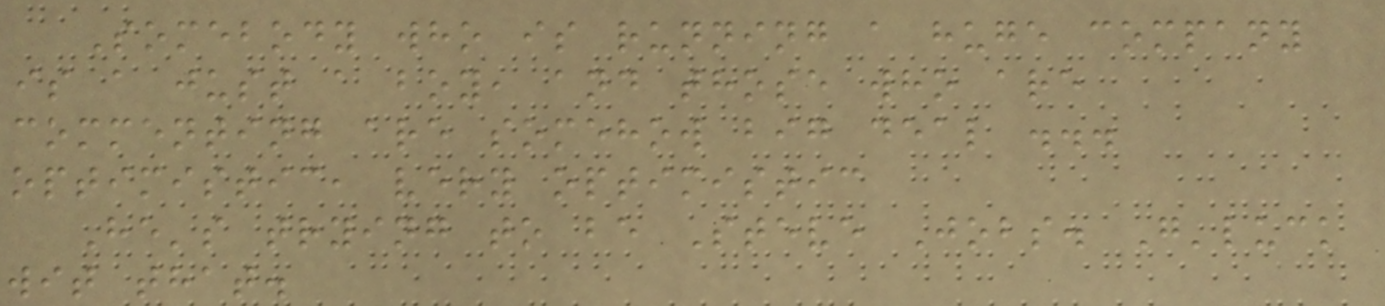Somebody who is running a huge company
is a just a boy, and those who are
commenting are somehow big deal ...
optimistic, very optimistic
He's trying to be Steve Jobs. G'luck
wit that.
